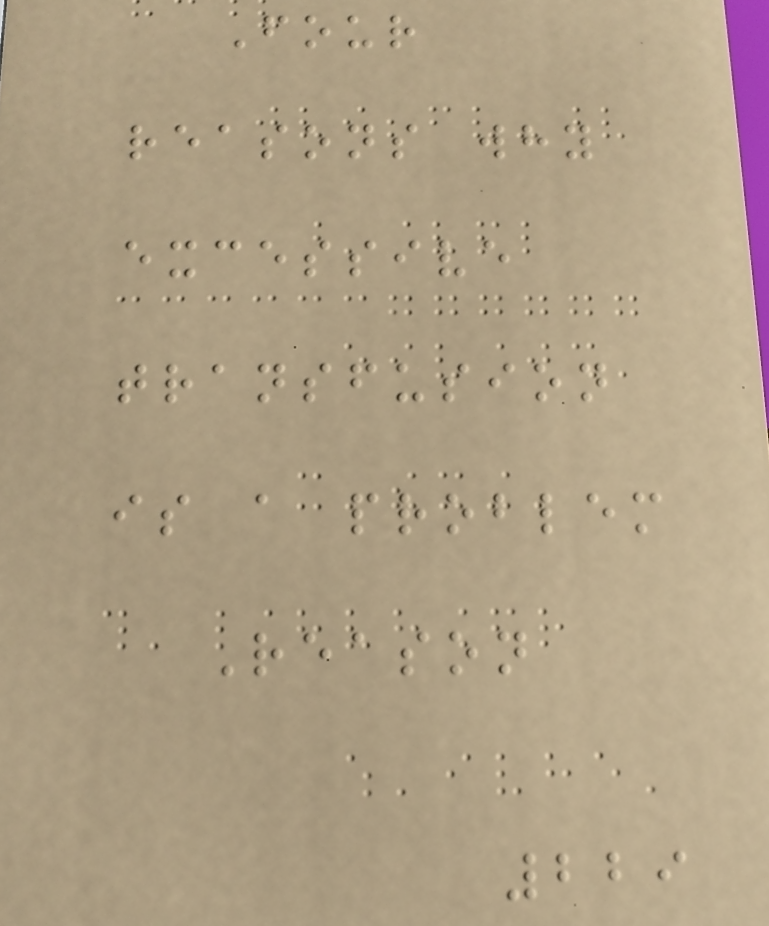Four
reasons why
excessive
transfusion
is a problem
Reason
229
